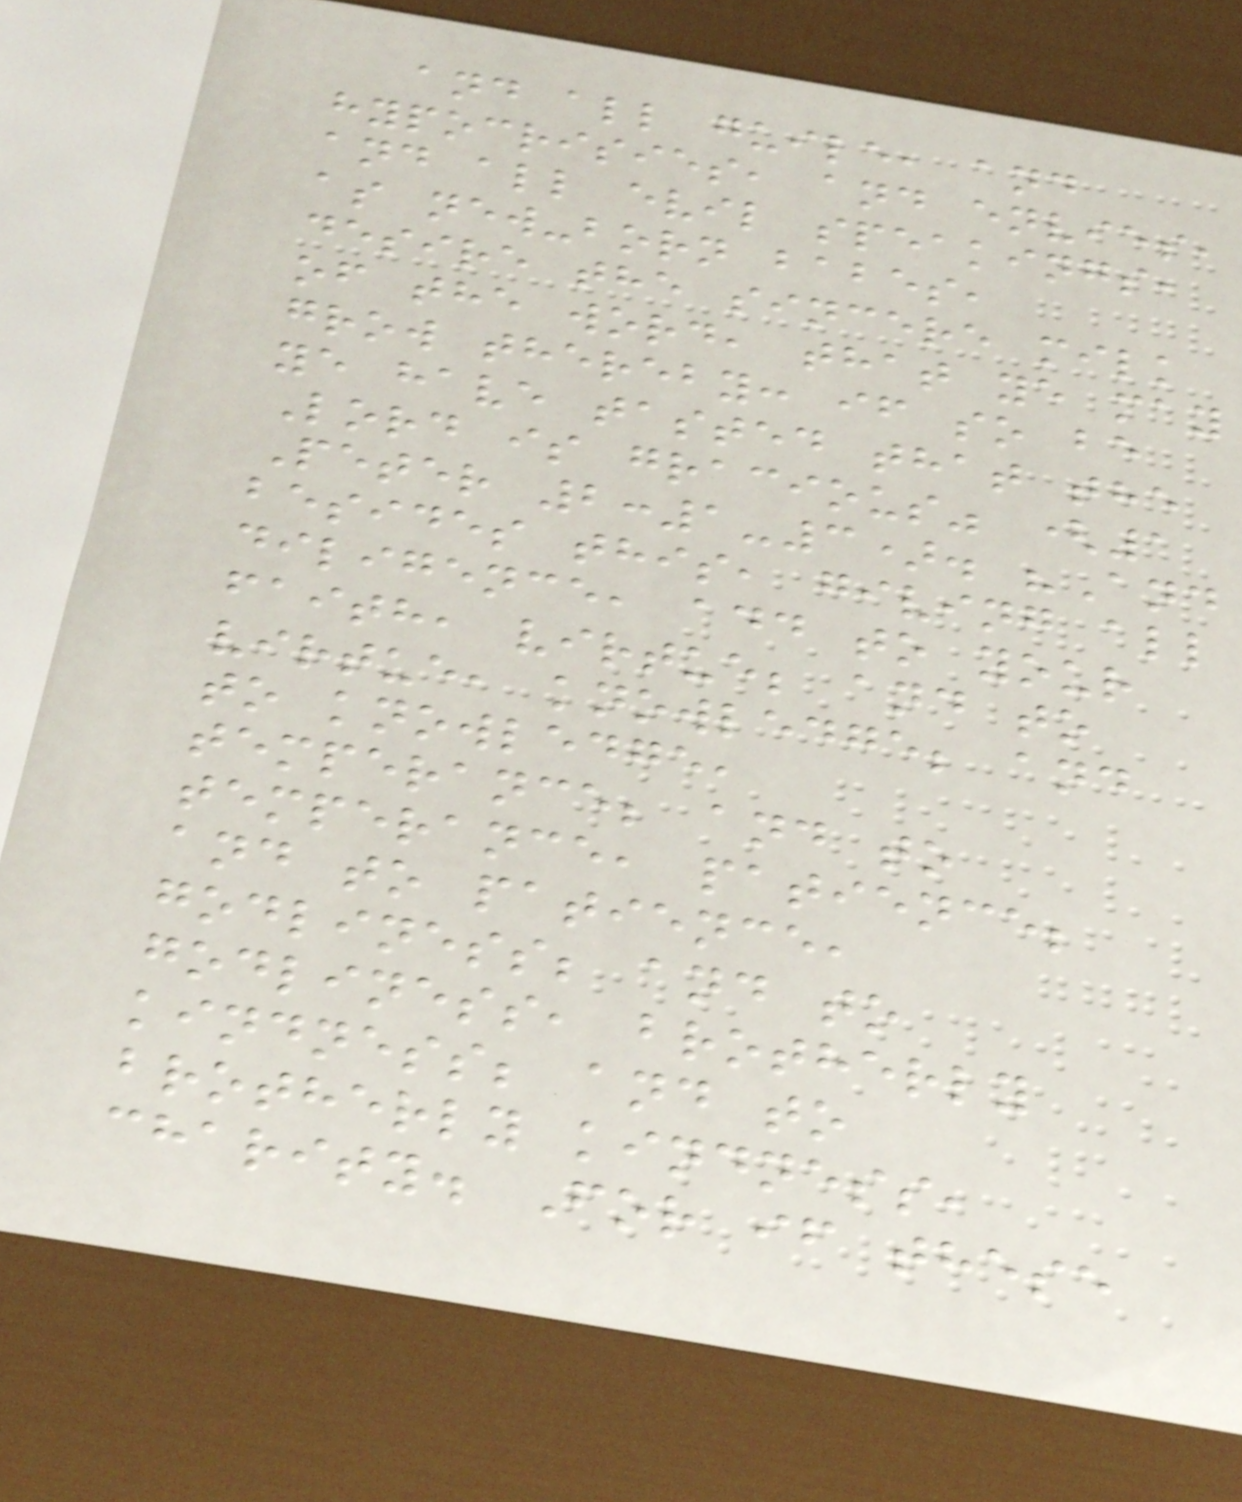and all guile, and
hypocrisies, and envies,
and all evil speakings,
as new-born babes,
desire the sincere milk
of the word, that ye may
grow thereby: if so be
ye have tasted that the
Lord is gracious" (1
Peter 2:1-3). "And
besides this, giving all
diligence, add to your
faith, virtue; and to
virtue, knowledge; and
to knowledge,
temperance; and to
temperance, patience;
and to patience,
godliness; and to
godliness, brotherly
kindness; and to
brotherly kindness,
charity. For if these
